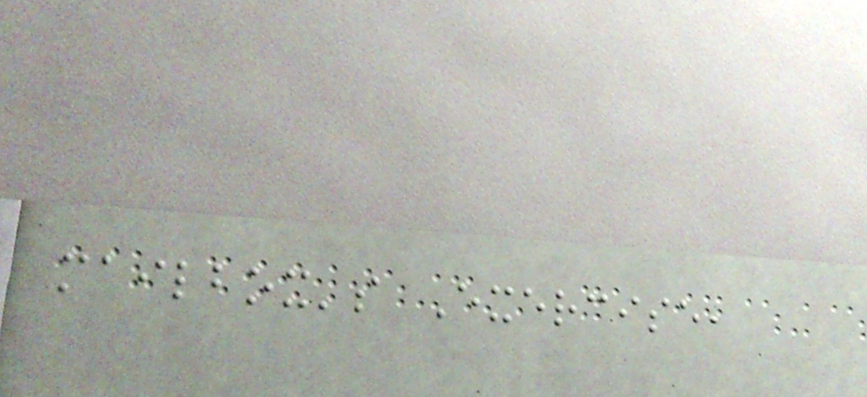mailbox's Exercise,
